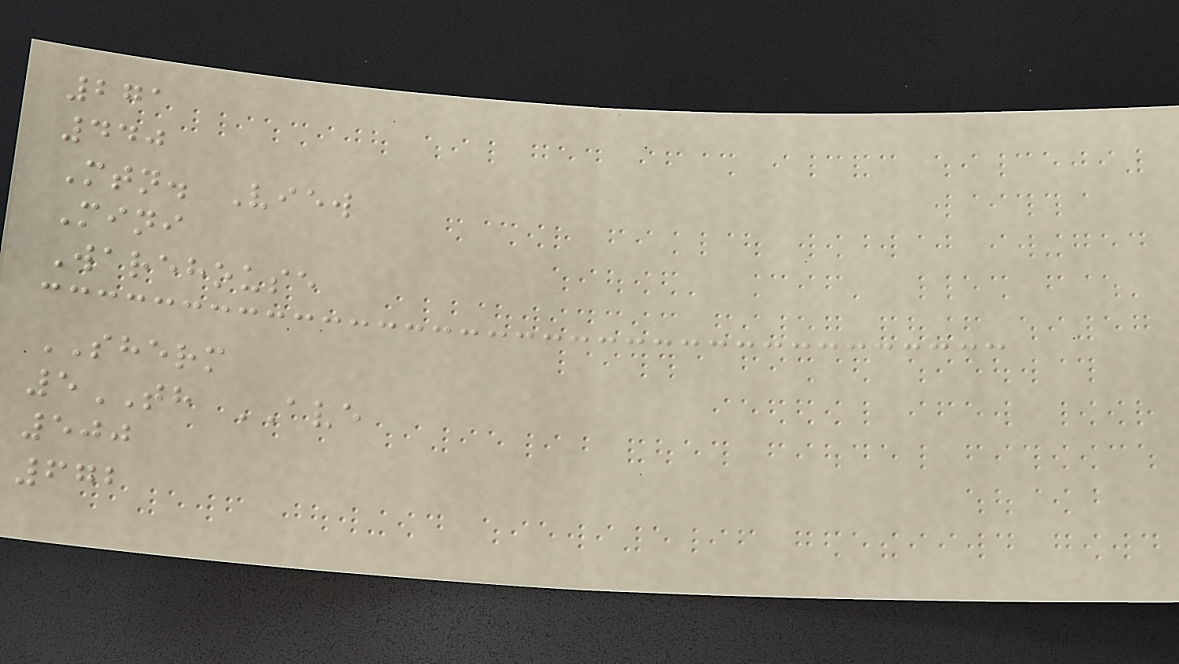271
440
Mtn. View
Mini
Warehouse
SHERM
5TH AVE
500
672
